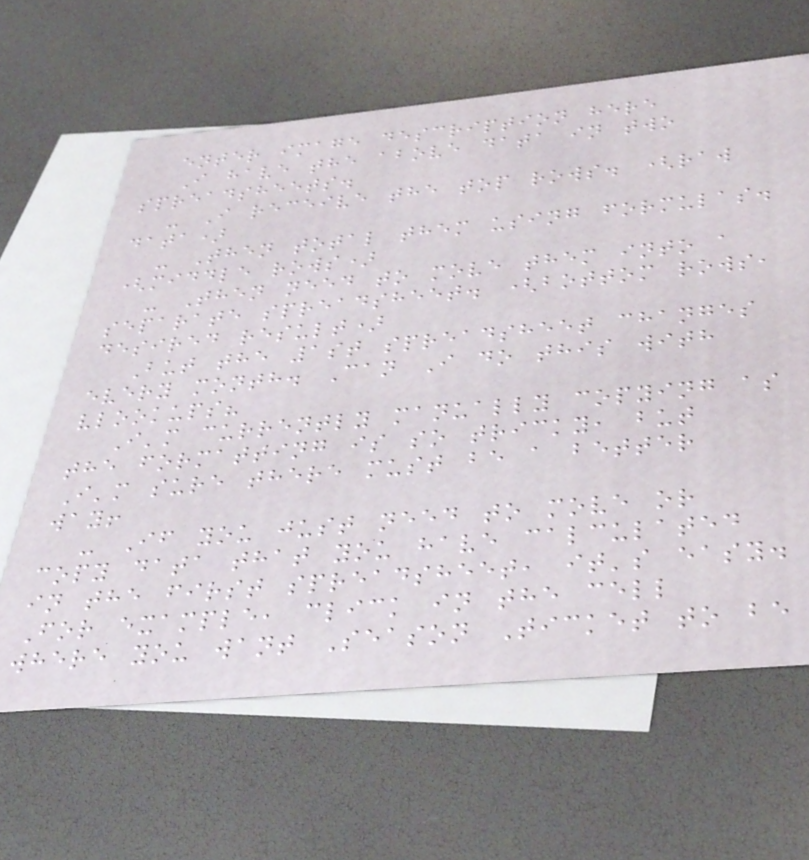enter image description here
I have the above data in two
spreadsheets.
- I receive the top rows. (raw
data)
- Then total them using formulas.
(middle rows)
- Then need to move them into a
separate spreadsheet. (bottom rows,
desired result)
But the 1st spreadsheet changes
every month. Can I do this with
vlookups?
I'm currently manually copying as
the formatting is so tricky, but
I'm sure there must be a better
way!
- If you just need to move or
copy data that you have calculated
in the first spreadsheet, it's easy.
For example, click in the cell
where you want Season Ticket to be
